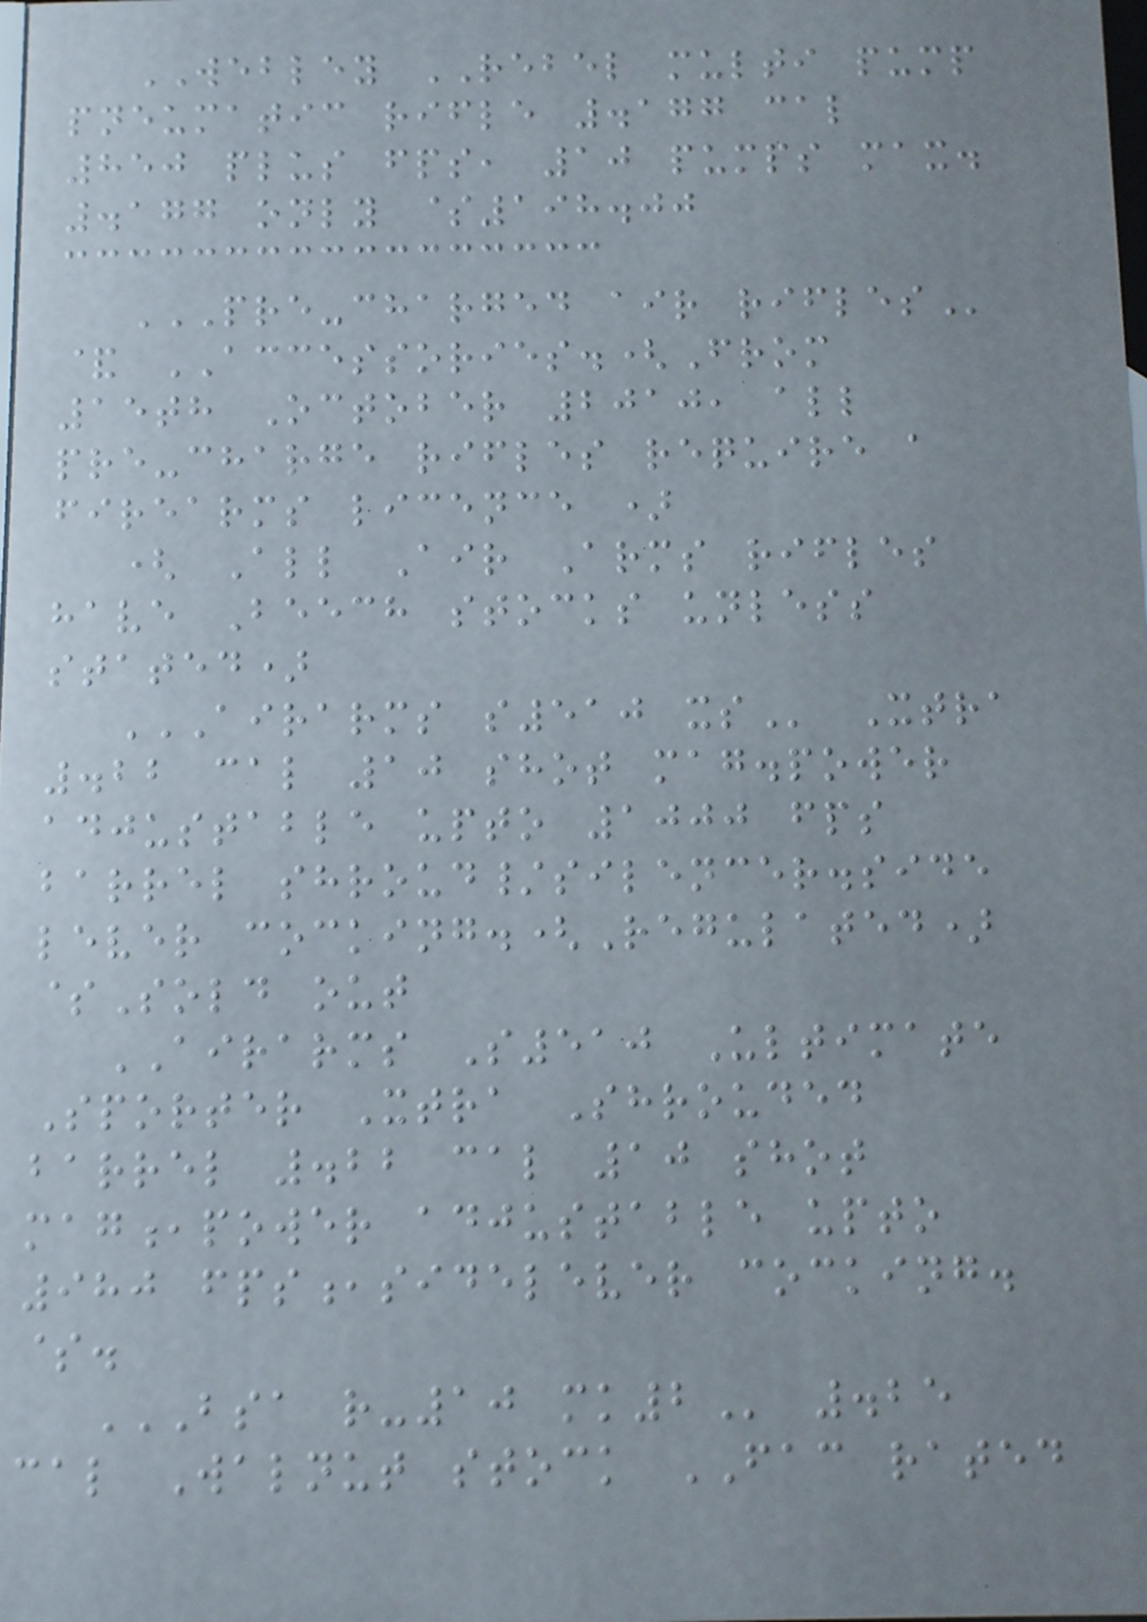WEBLEY REBEL multi pump
pneumatic rifle .177 cal
850 plus fps, 10 pumps max.
.177 only $198.00
PRE-CHARGED AIR RIFLES
& ACCESSORIES.(From
15th October 2010, all
pre-charge rifles require a
firearms licence )
( All Air Arms rifles
have Beech stocks unless
stated)
AIRARMS S510 XS Xtra
.22 cal 10 shot mag.power
adjustable upto 1000 fps
barrel shroud/silencer.side
lever cocking.(Regulated)
$Sold out
AIRARMS S510 Ultimate
Sporter Xtra Shrouded
barrel .22 cal 10 shot
mag,power adjustable upto
980 fps,sidelever cocking.
$.
BSA R-10 MK2 .25
cal Walnut stock FAC rated
